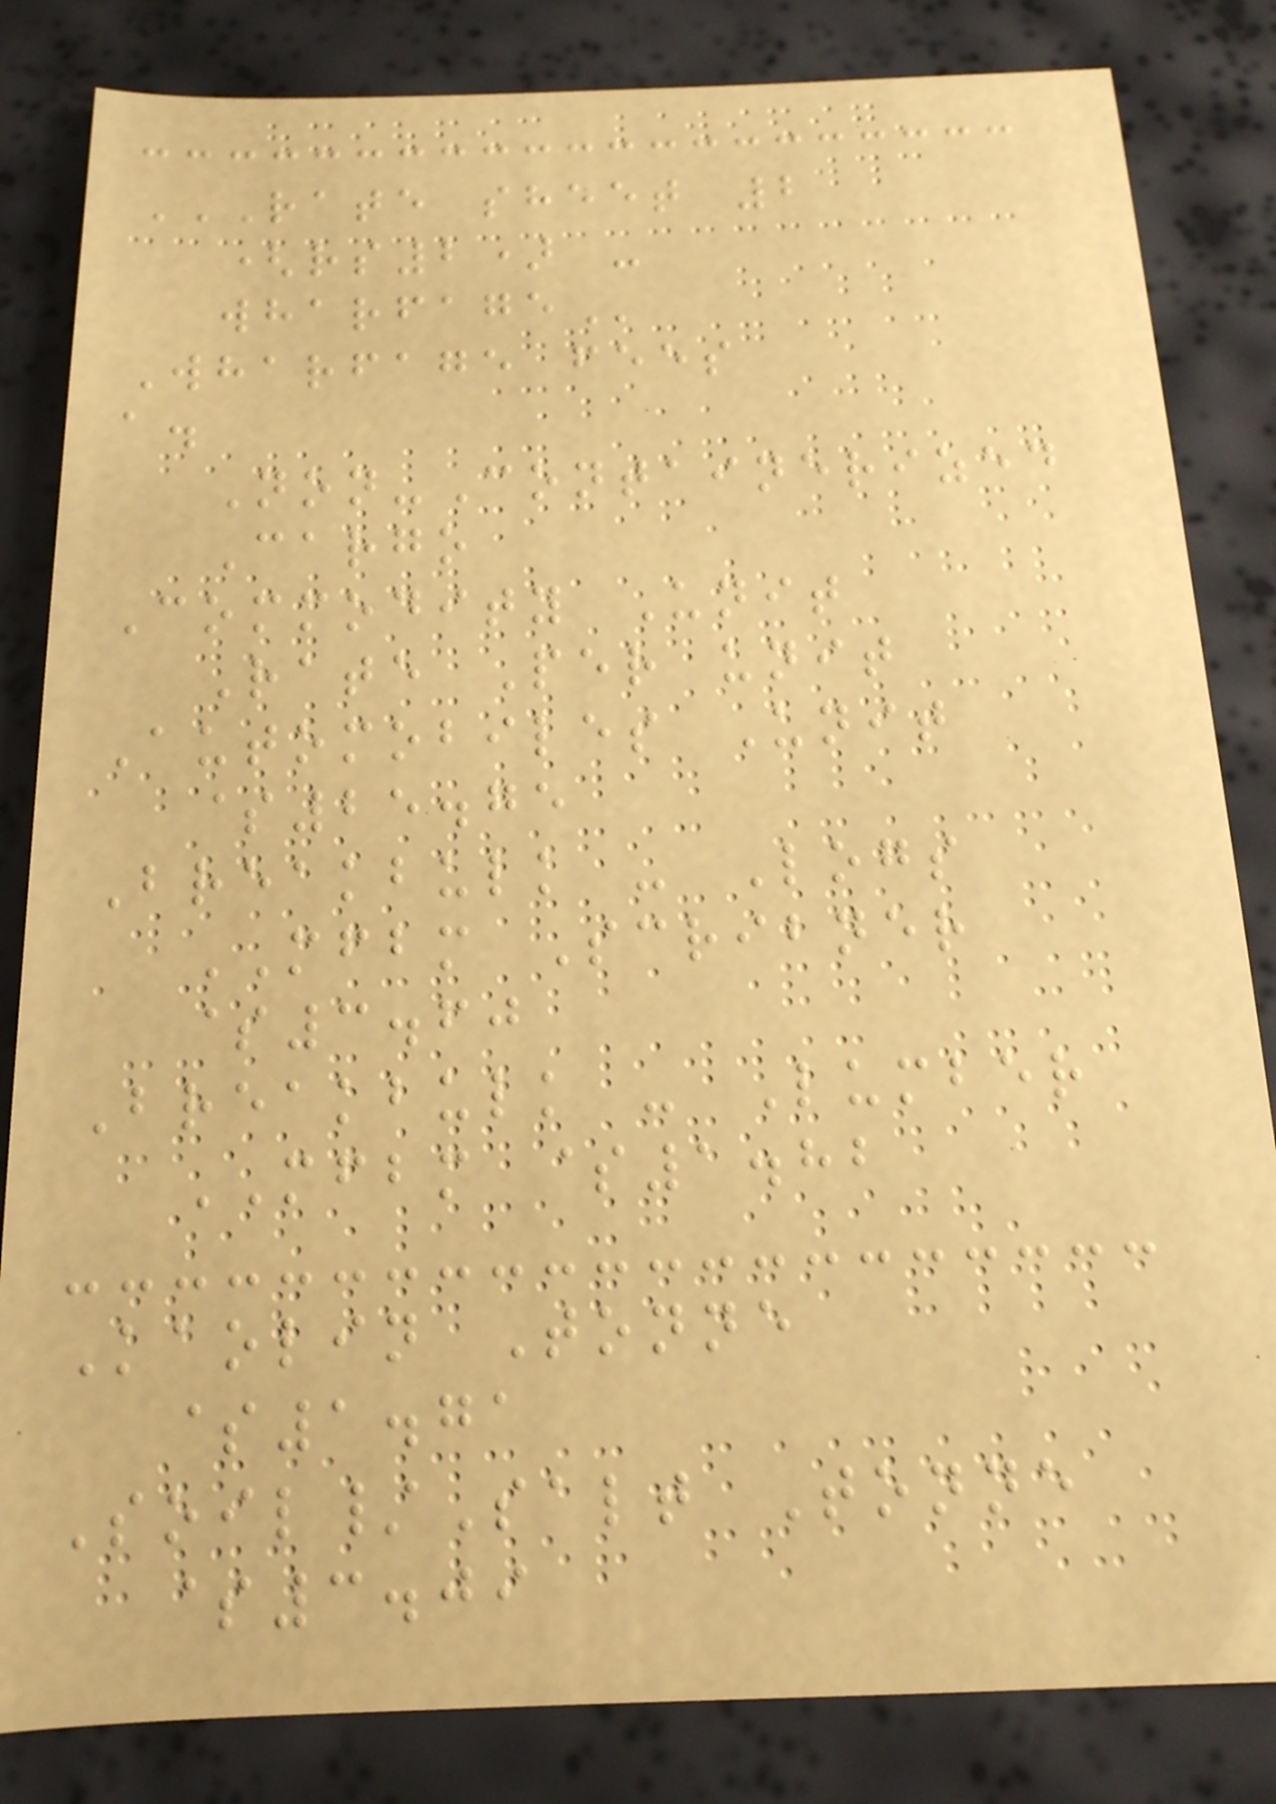RATE SHEET 2
(RS2) -
WHARFAGE
Wharfage fees
a.
Non-Containerized
Cargo
Commodity Unit
Rate Per unit
Automobiles Unit
$25.75
Breakbulk - Logs
MFBM Scribner
$3.60
Breakbulk - Lumber
MFBM $1.82
Kaolin Tonne
$1.71
Soil/Salt Tonne
$3.09
